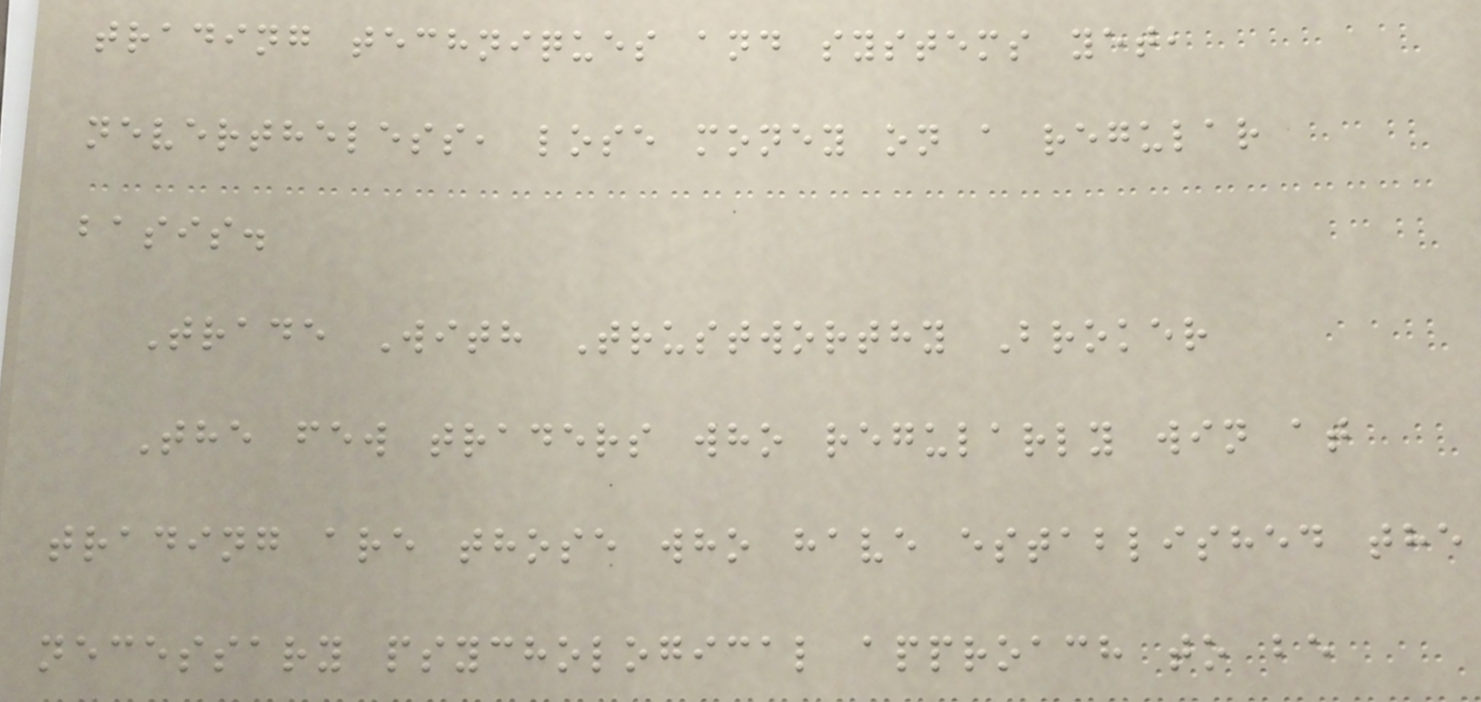trading techniques and systems yet,
nevertheless, lose money on a regular
basis.
Trade With Trustworthy Broker
The few traders who regularly win at
trading are those who have established the
necessary psychological approach to be
